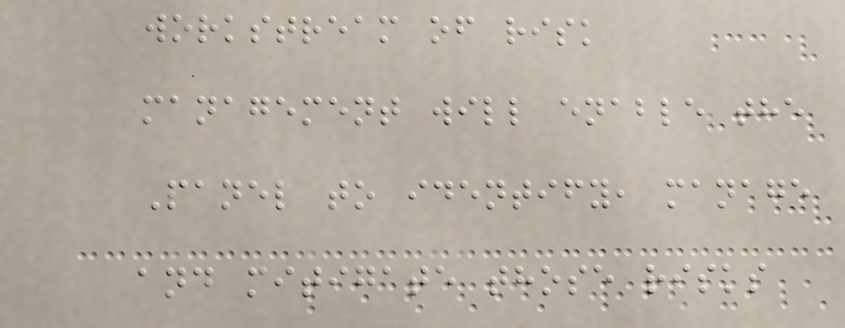workstream of risk
management will enable the
Panel to identify, manage
and mitigate those risks
